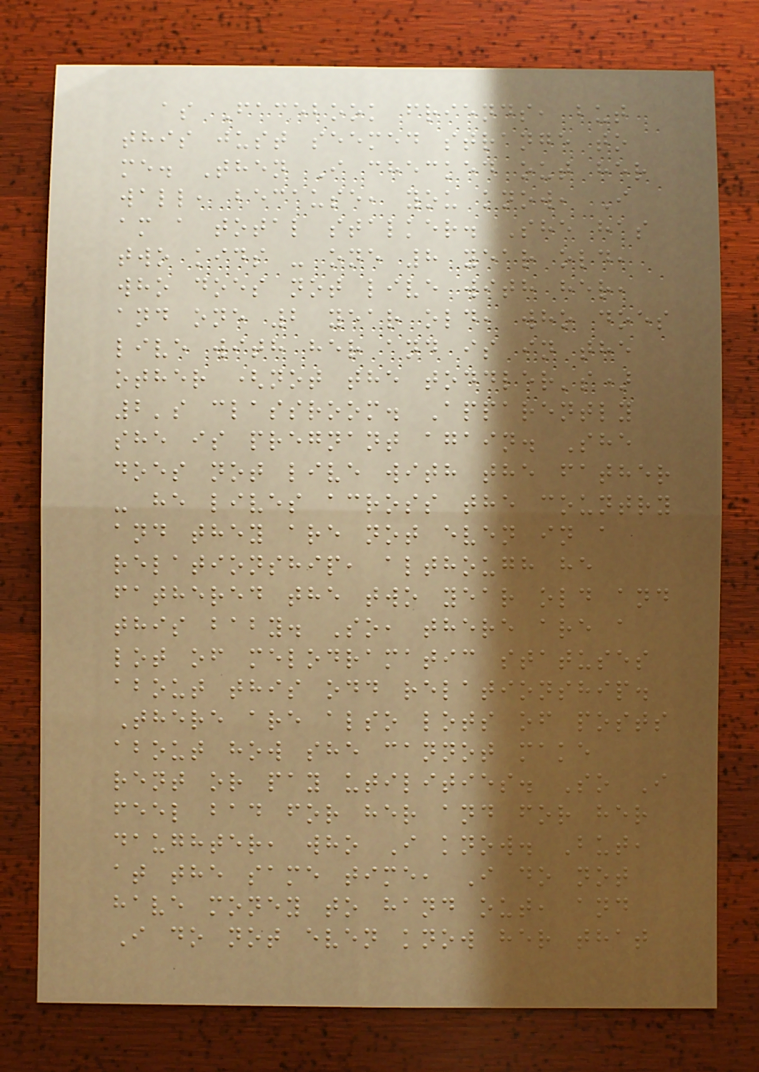as Facebook friends, but
this just seemed strange to
me. Then I checked out her
wall, because, you know, I
am a total stalker. She has
two kids - one 8 year old,
who does not live with her,
and one 2 year old, who does
live with her and is in the
other (not the toddler's)
2's classroom. Apparently
she is pregnant again. She
does not live with the father
- he lives across the country
and they are not even in a
relationship, although he
fathered the two year old and
this baby. So, there are a
lot of melodramatic statuses
about this odd relationship.
There are also lots of posts
about how she cannot make
rent or pay utilities. So I
feel bad for her and for her
daughter, who I know. But,
at the same time, I do not
have money to hand out, and
I do not even know her that
